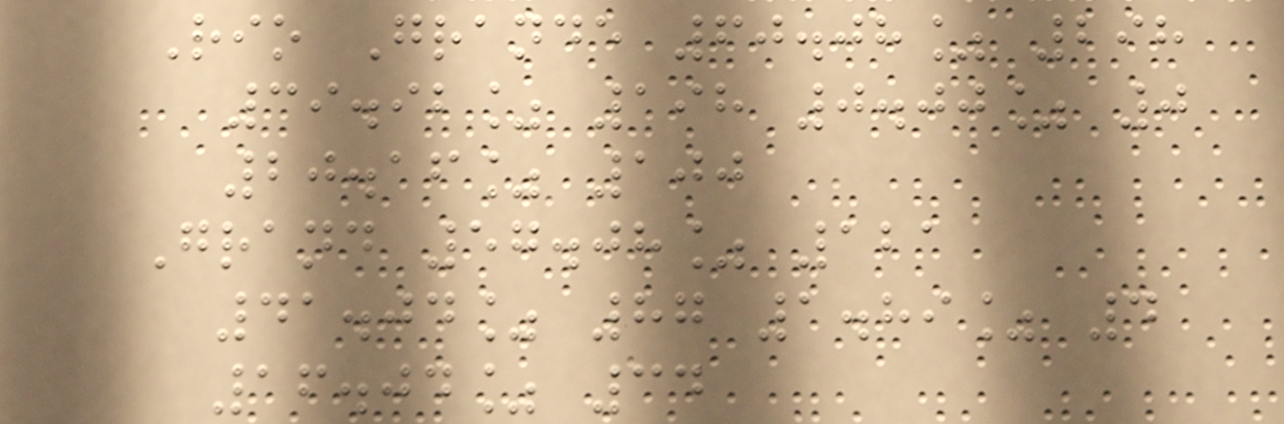Rio Grande 60.08% 298
39.92% 198 0.00% 0
20.16% 100
Grand 57.08% 121
41.04% 87 1.89% 4
16.04% 34
